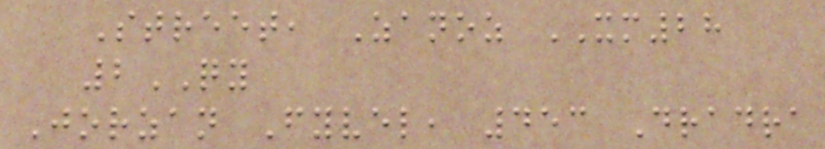Street, Zanoz XM28
2QY
Jorzan Fyvel, 453 Dradra
